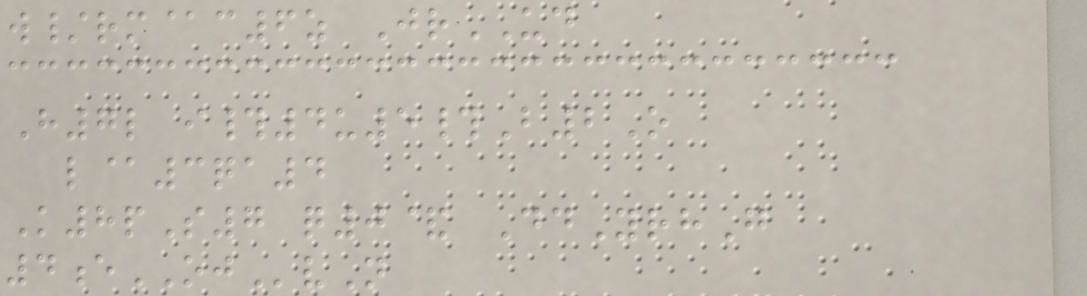w/rm@c6z JrUD
H7l i#4u5#B2O
l@3qa4
K8pS7 q0& DdYrhG
4eOJvN
